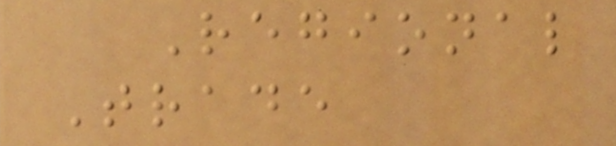Regional
Trade
